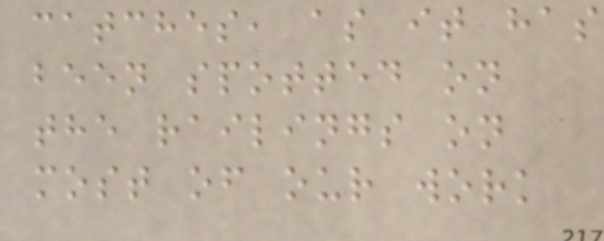catches, as it has
been spotted on
the railings on
most of our work
